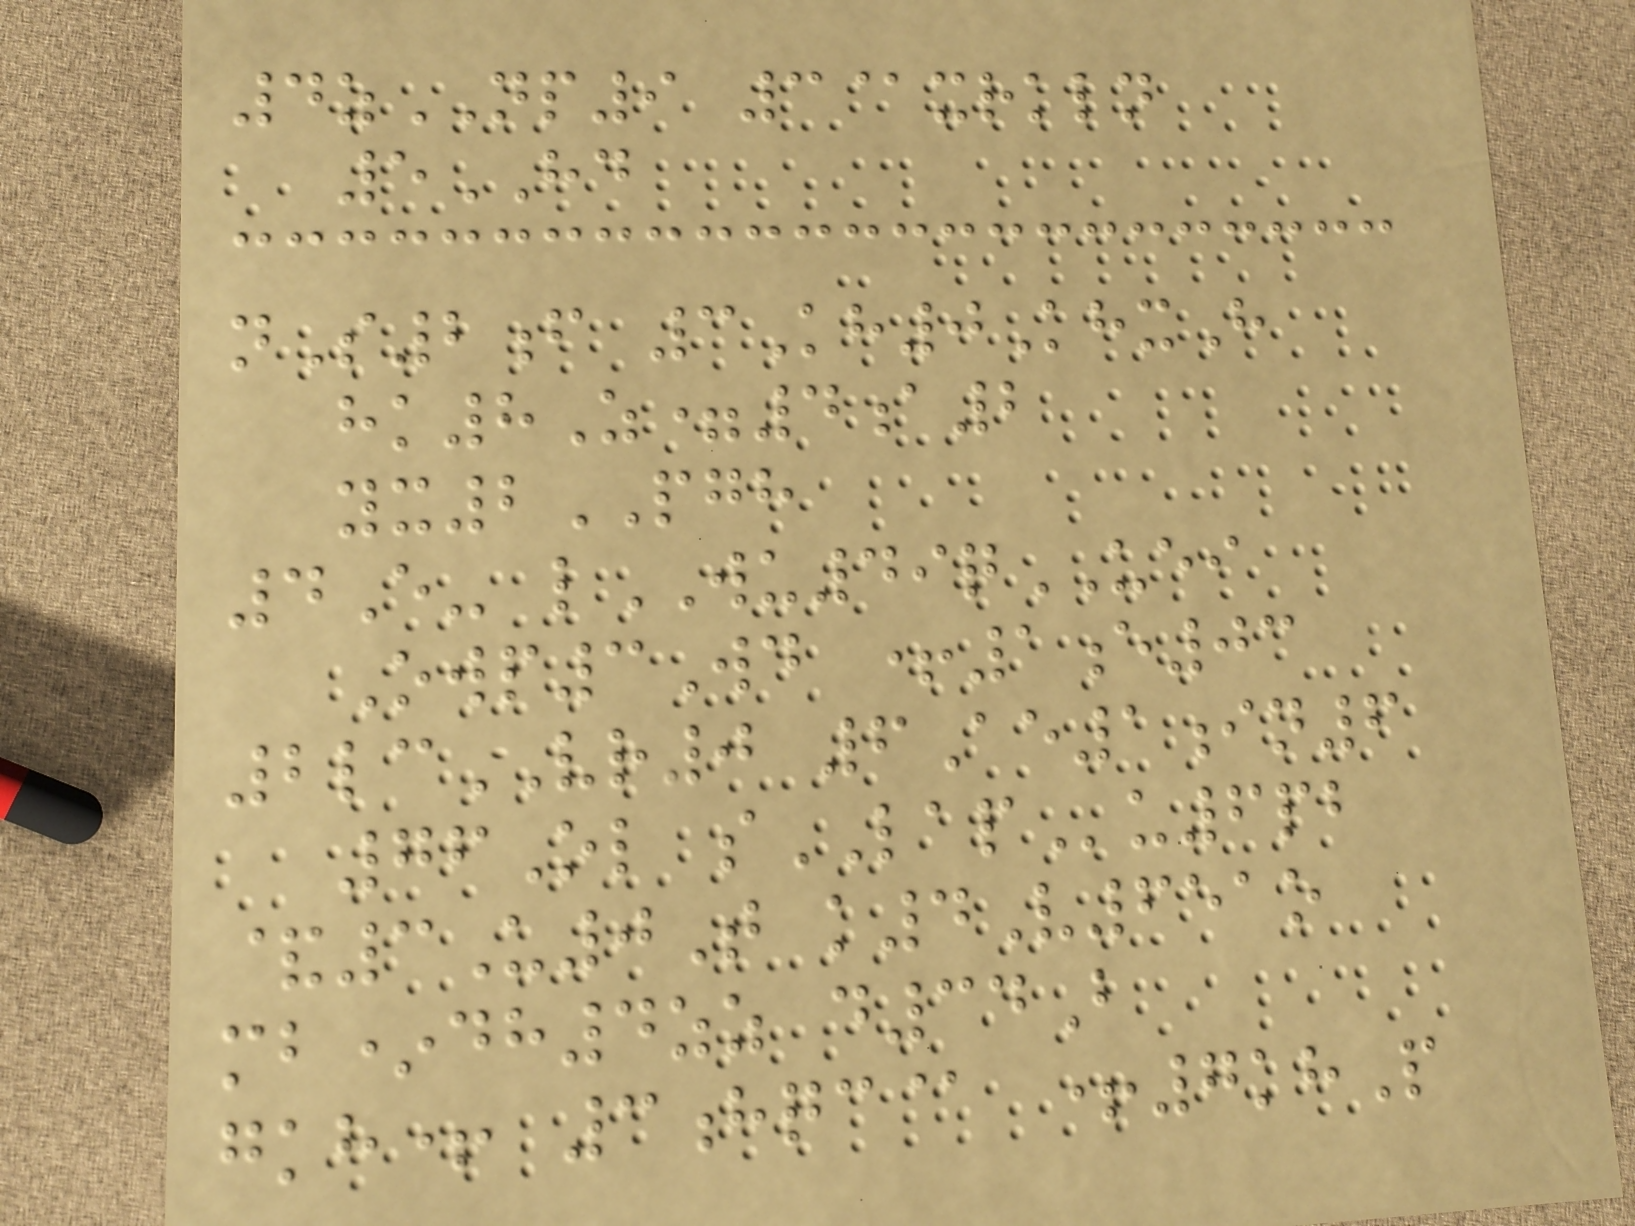4zNP9 3@xrkln
5HD
nS2f 3Kh0KhxH
hk8Z=4a2
yx2PGH
4E- lWU49qUEI
Owp3Wd +1e03
2lcVR0 6Ae1in6
76Ol sLAPu6pb
&3U0T k4V651o
mb*dh4zz d34B
gkh+ 3hqc@ +7khP
